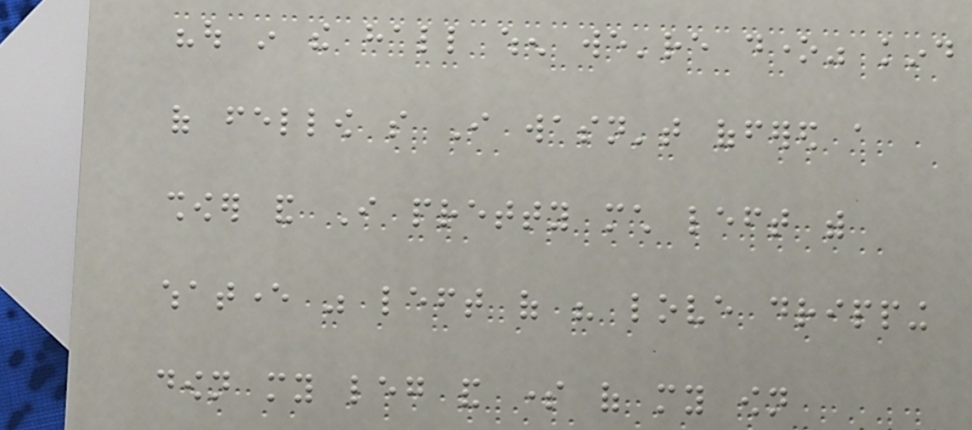"out in the hall when we're done" kind
of fellow so I wasn't offered a
shower and I pretty much left with
whatever was left of his love dripping
down my leg and some of my own
